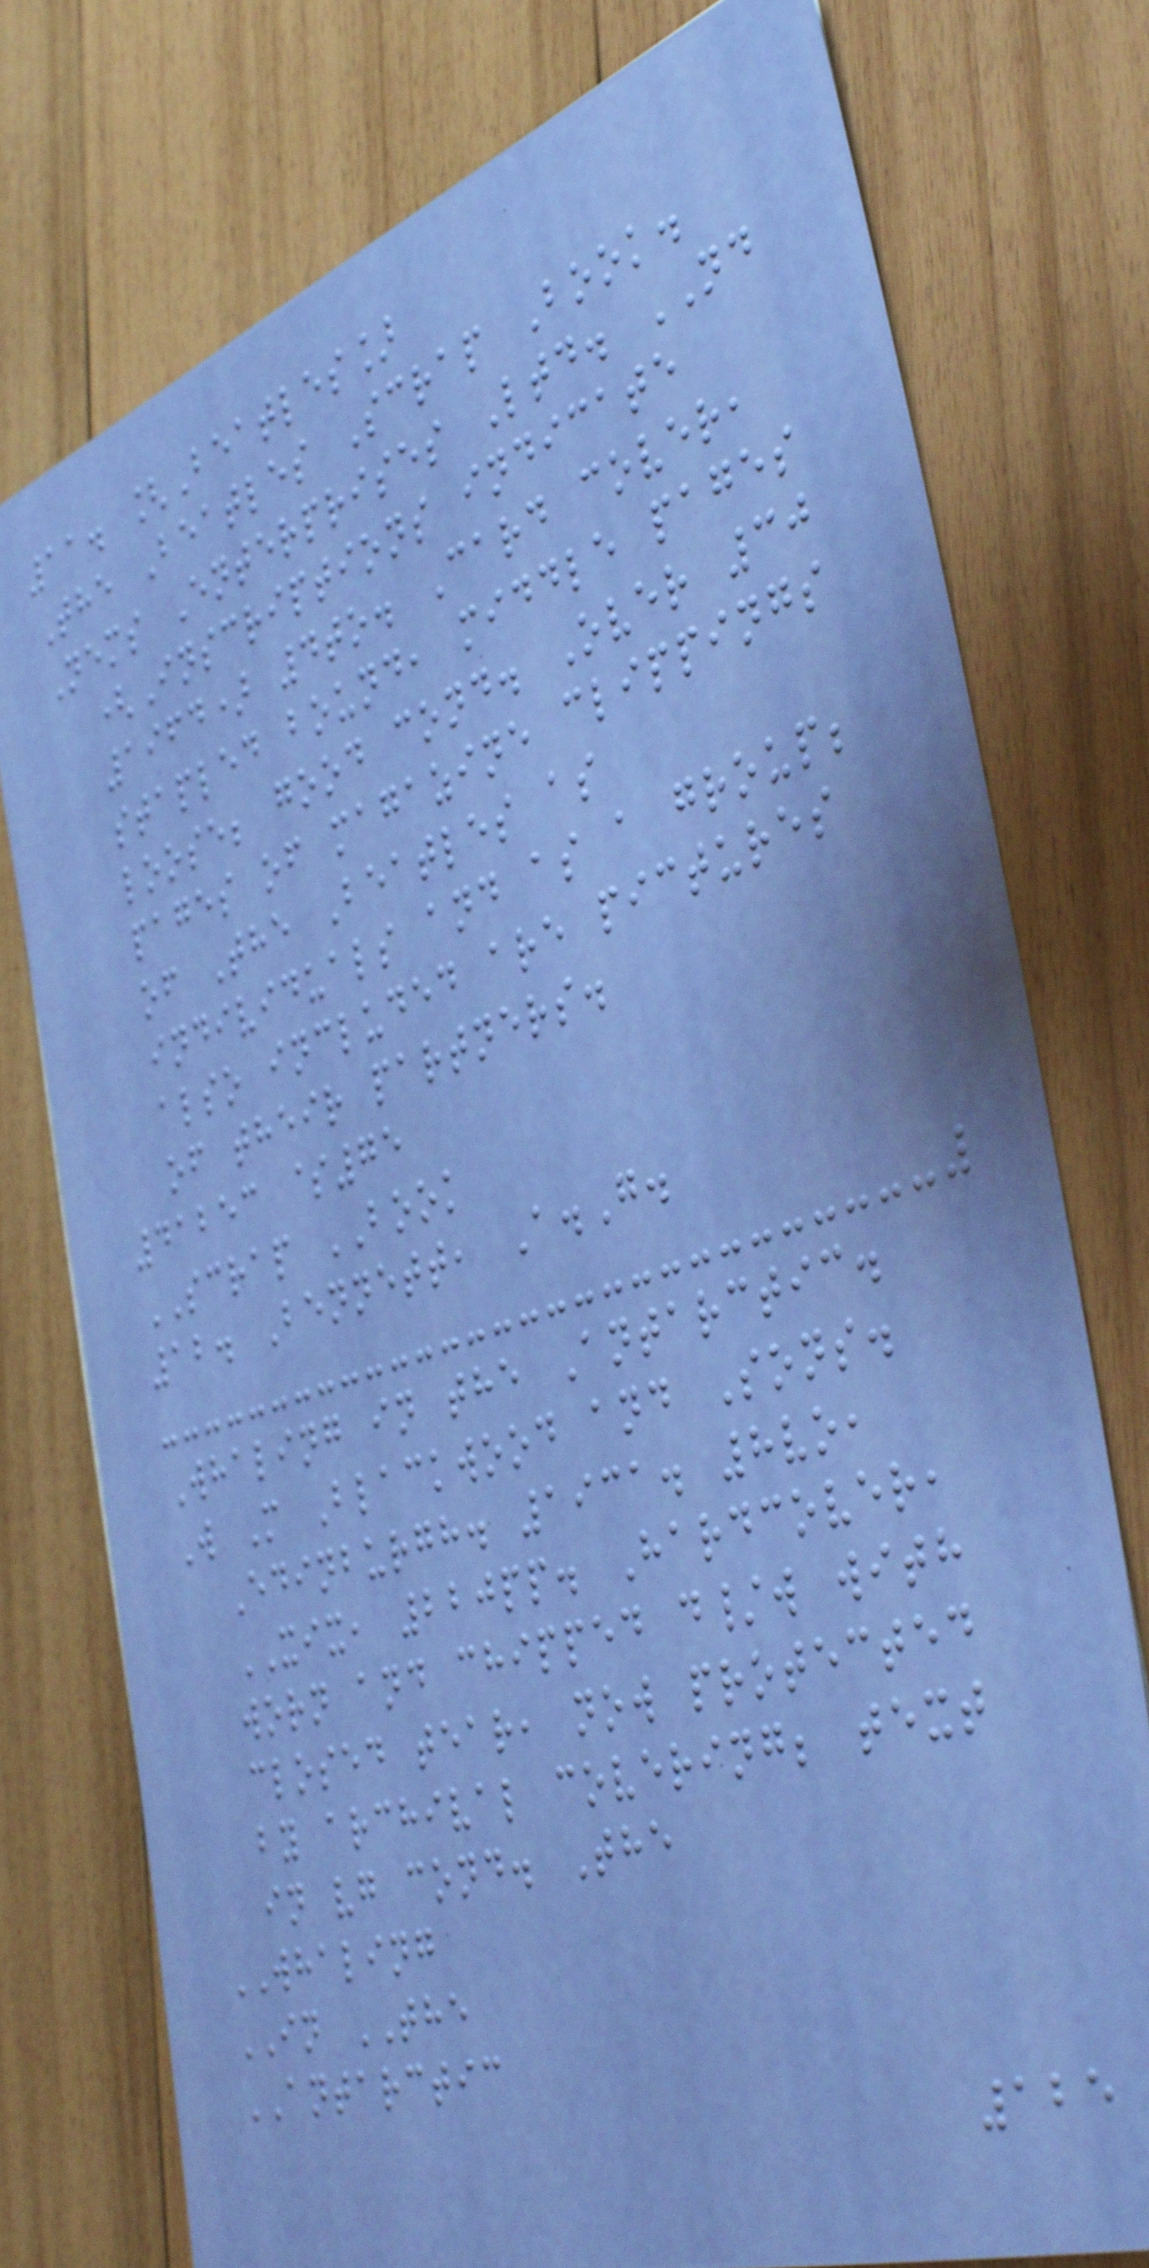11. [Beatles]
The Beatles Scrap Book.
Nems Enterprises Ltd. ND
(Inscriptions indicate
1964) 4to. Card cover,
stapled bound, middle pages
loose; good cond. Over 30
pages of magazine clippings
of The Beatles as
individuals and as a group;
also included are pictures
of their partners.
41253 $75
SCRAP BOOK
12. Bennett, A.G.
Whaling in the Antarctic.
W M Blackwood and Sons.
Edinburgh. 1931. 8vo,
XIX, 220pp. Hardcover,
worn and chipped d/w with
closed tear, now protected
by archival covering; text
in vg cond. The
WHALING
IN THE
ANTARCTIC
125
